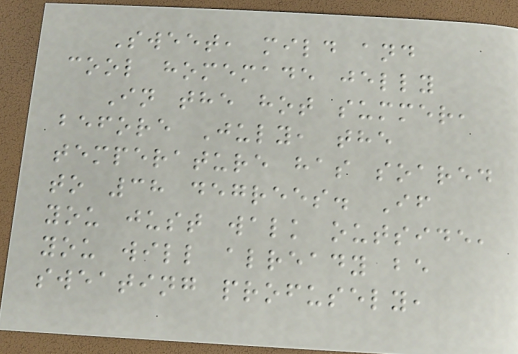Sweet, mild and
cool homemade jelly
In the hot summer,
before July, the
temperature has soared
to 38 degrees. If
you just walk outside,
you will already be
sweating profusely,
